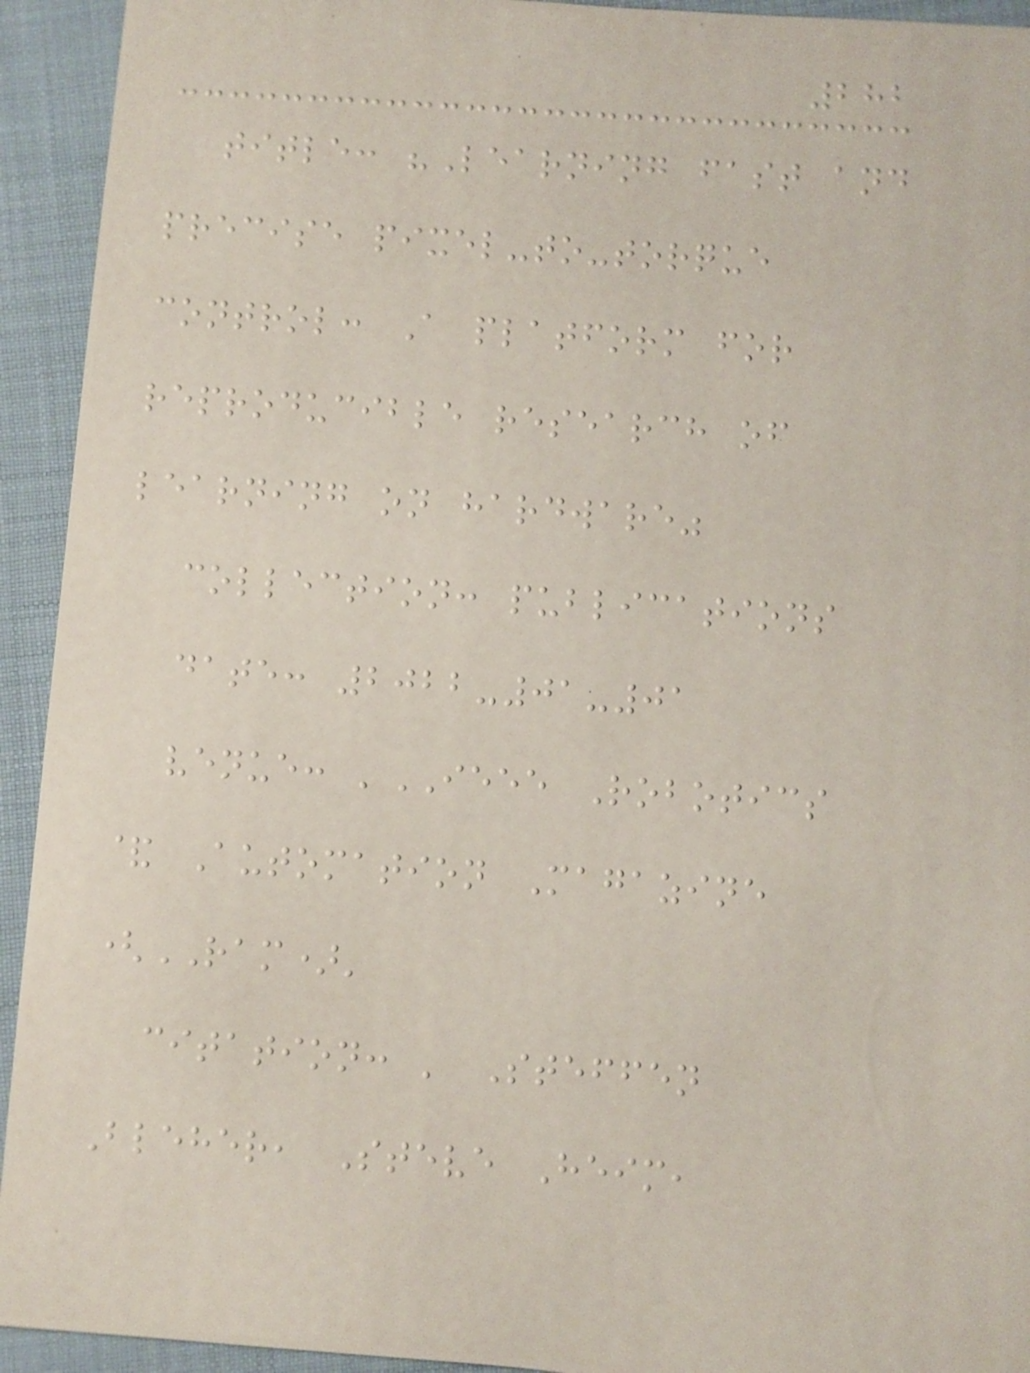282
title: "Learning fast and
precise pixel-to-torque
control: A platform for
reproducible research of
learning on hardware"
collection: publications
date: 2022-01-01
venue: 'IEEE Robotics
& Automation Magazine
(RAM)'
citation: ' Steffen
Bleher, Steve Heim,
